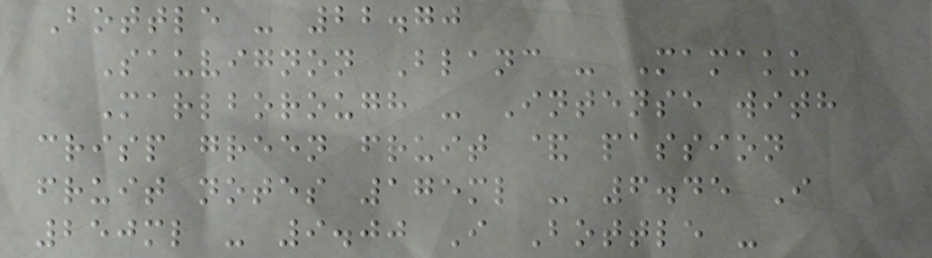Bottle - 22.70
Sauvignon Blanc - Mamaku
Marlborough - Intense with
crisp green fruit & passion
fruit notes 175ml - 6.45 I
250ml - 9.00 I Bottle -
